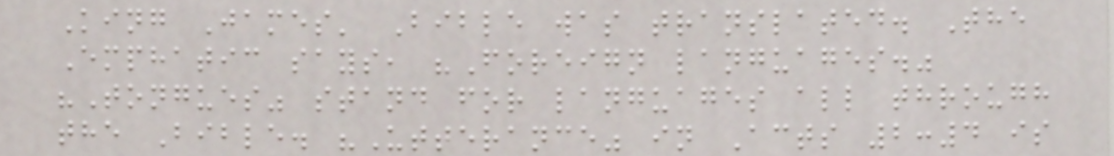King James' Bible was translated. The
Emphatic says, "Foreign languages."
"Tongues" stand for languages all through
the Bible. "Utterance" in Acts 2:4 is
